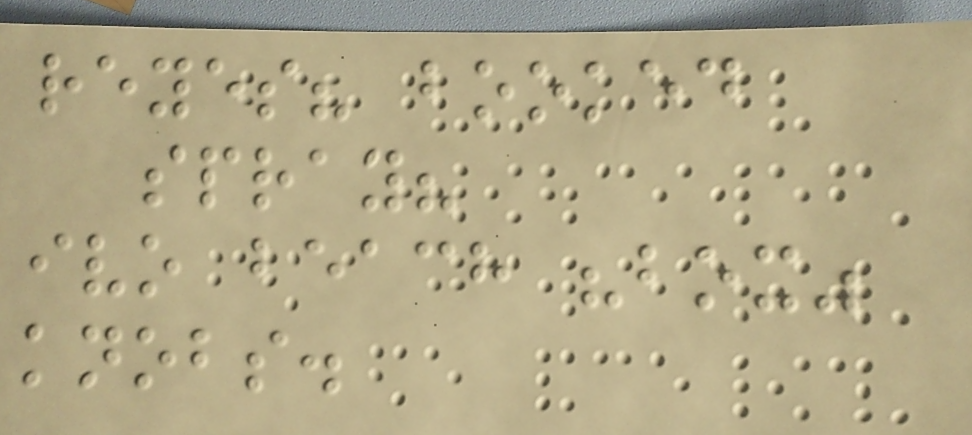reyes? booked
spray?
ivo beach "box"
knobs.
